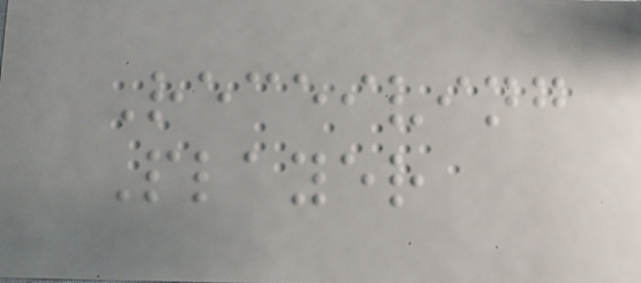Receiving
Player
